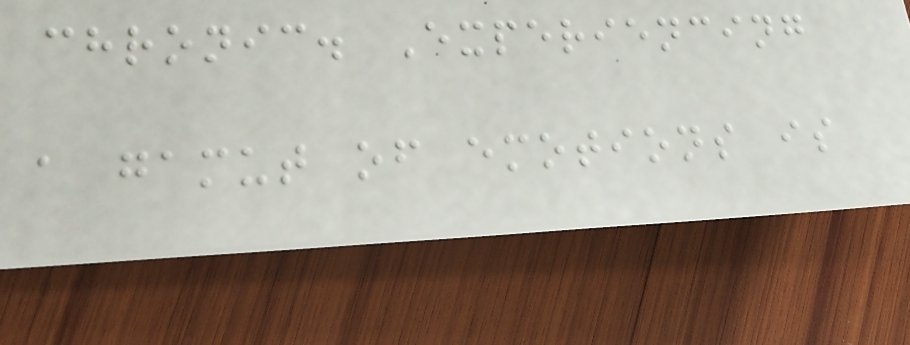chronic. Experiencing
a gamut of emotions is
